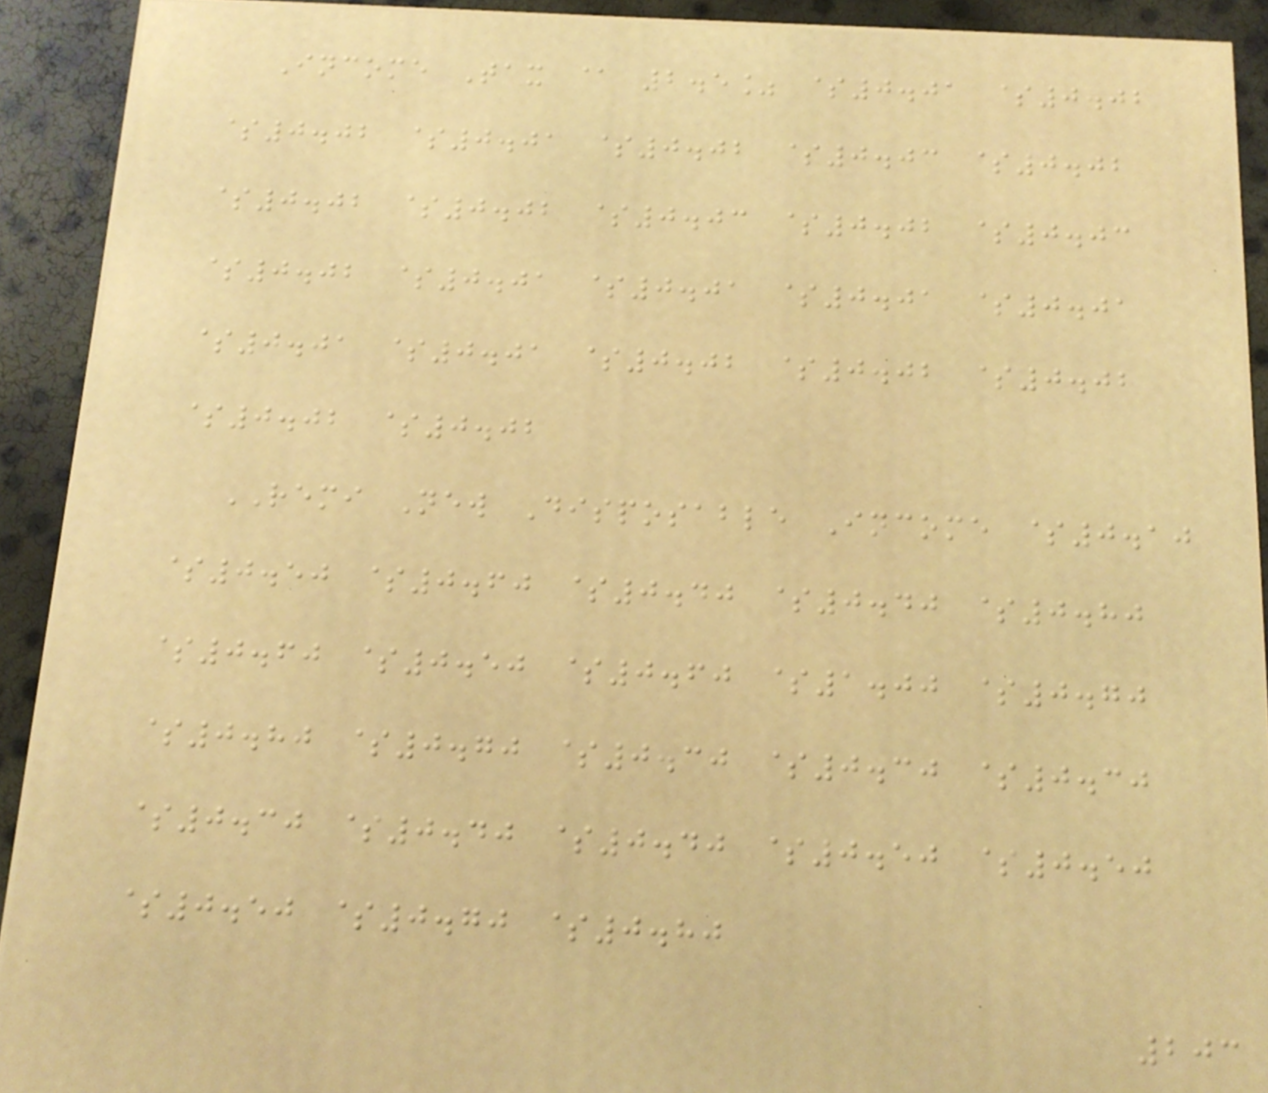Income Tax @ 2.5% $0.01 $0.02
$0.02 $0.01 $0.02 $0.03 $0.02
$0.02 $0.02 $0.03 $0.02 $0.03
$0.02 $0.01 $0.01 $0.01 $0.01
$0.01 $0.01 $0.02 $0.02 $0.02
$0.02 $0.02
REMI New Disposable Income $0.10
$0.50 $0.60 $0.40 $0.40 $0.80
$0.60 $0.50 $0.60 $1.00 $0.70
$0.80 $0.70 $0.30 $0.30 $0.30
$0.30 $0.40 $0.40 $0.50 $0.50
$0.50 $0.70 $0.80
203
